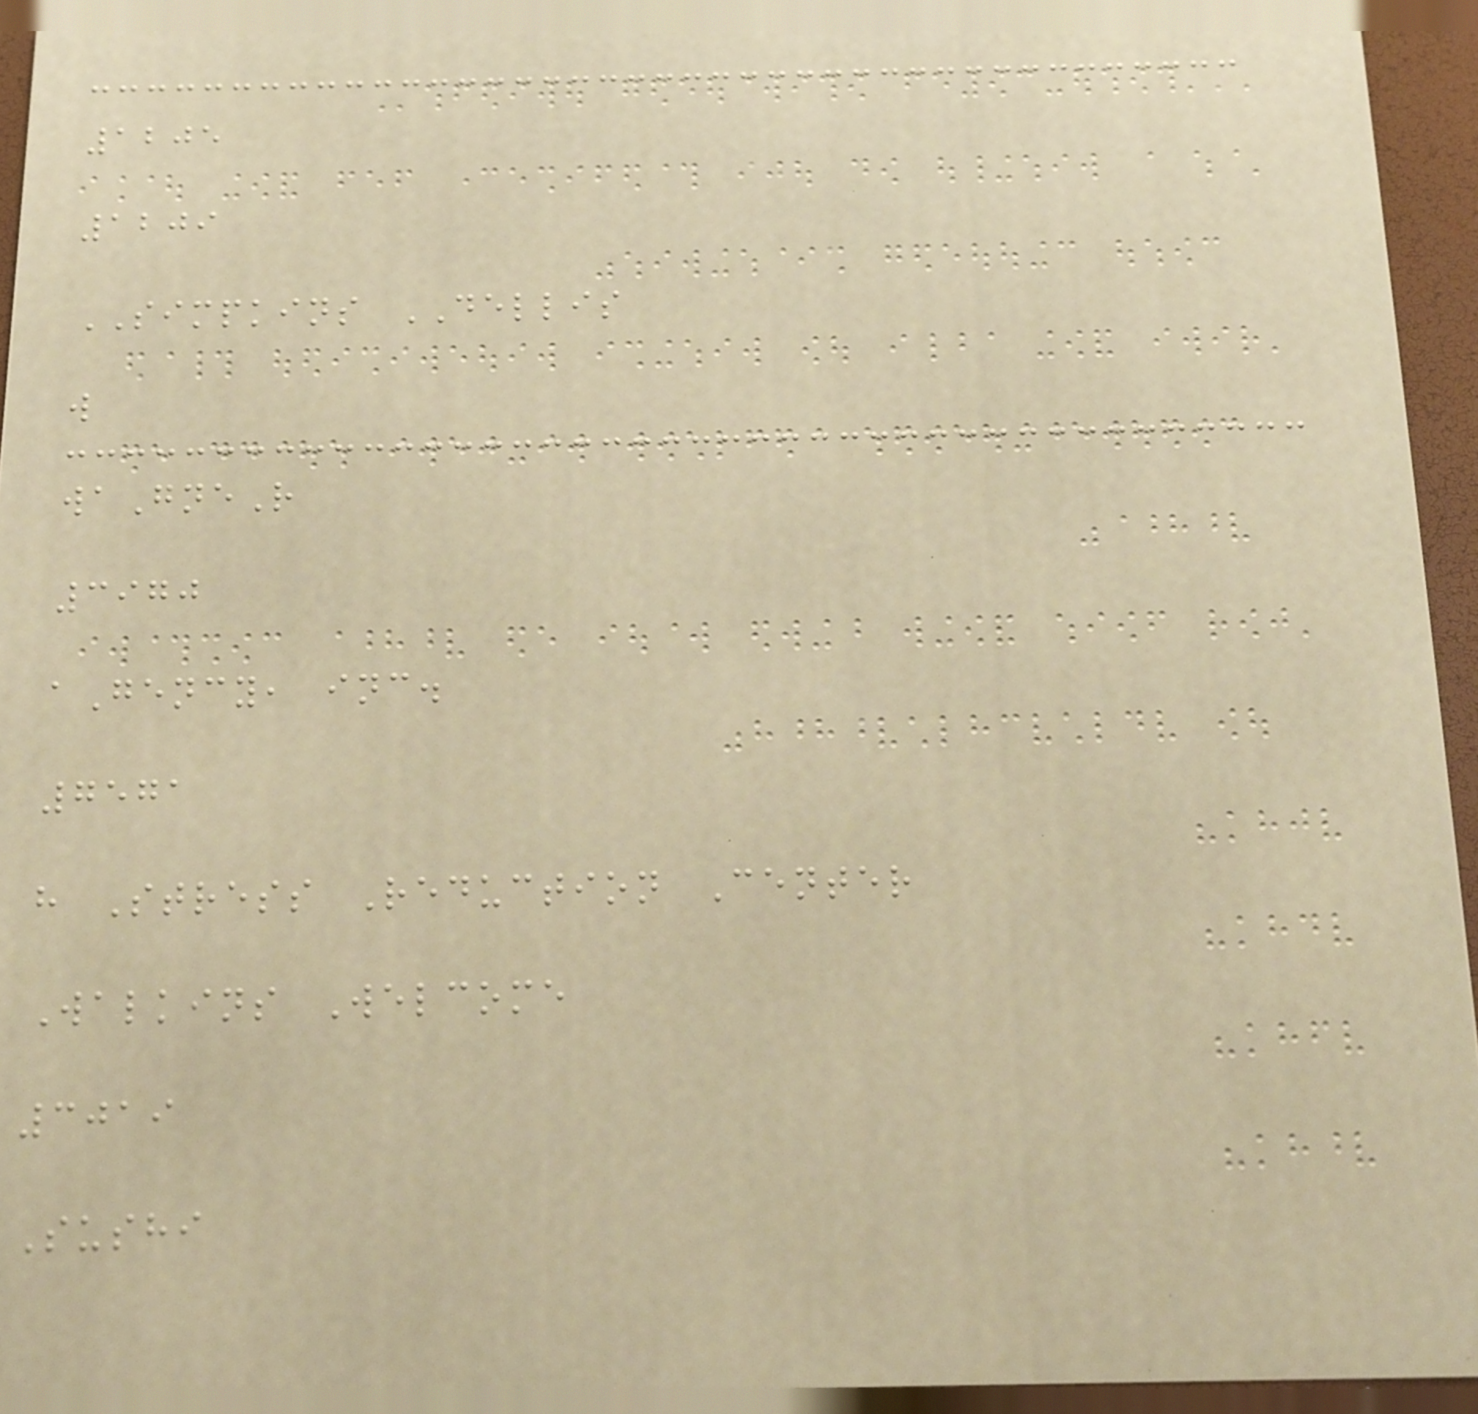1205
1209
SIMPKINS DELLIS
w
waGneR
3970
aGency, inc.
7571
h Stress Reduction Center
Walkins Welcome
3019
Sushi
